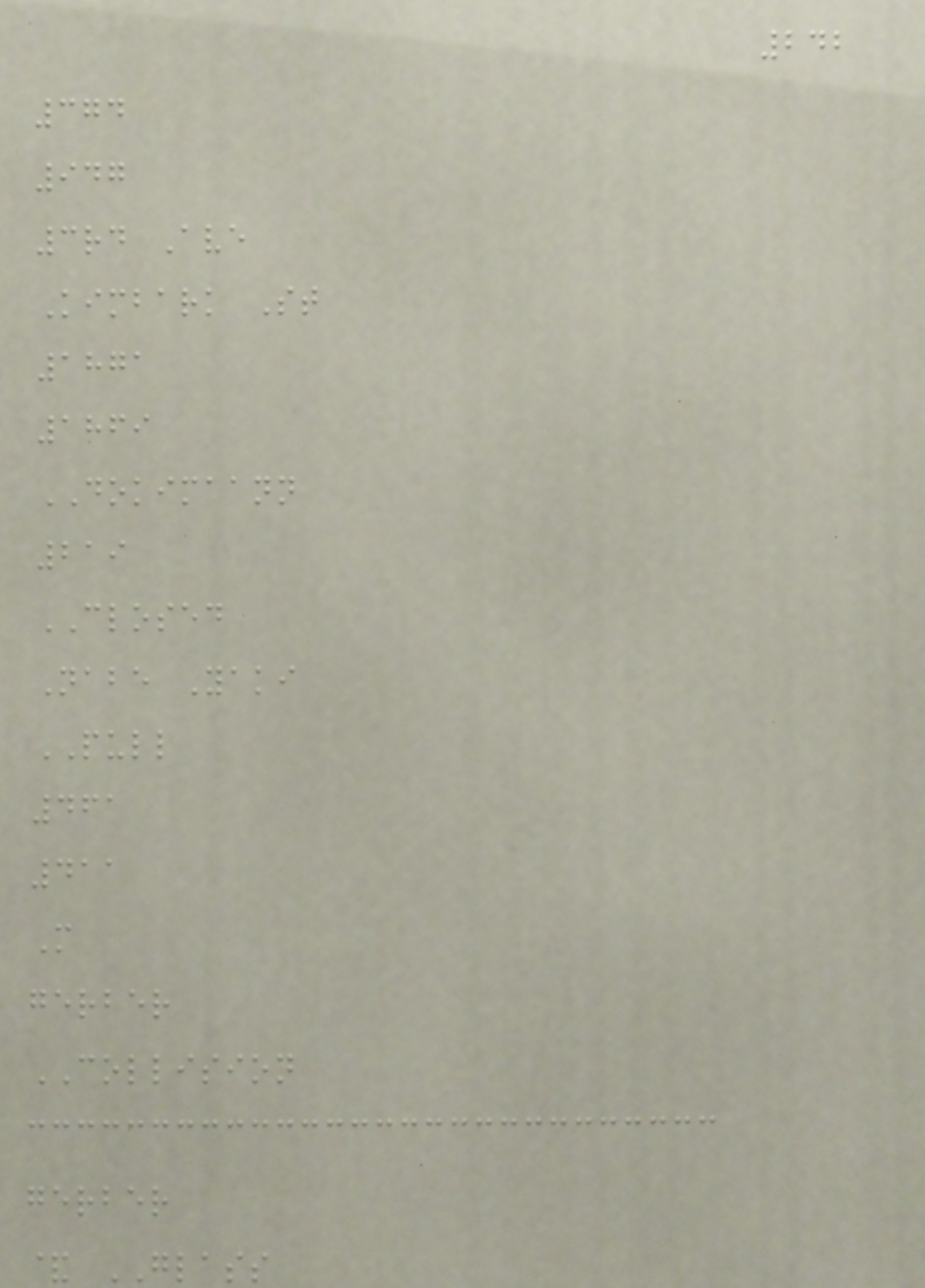242
374
947
3rd Ave
Kimbark St
1871
1869
DOKIMAANN
219
CLOSED
Nabe Yaki
PULL
461
411
M
gerber
COLLISION
gerber
& GLASS
